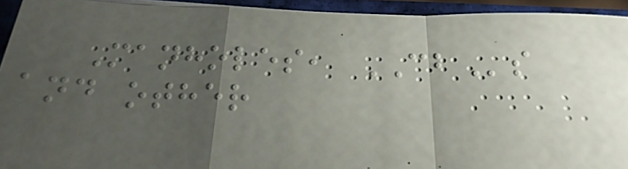Manholes, CBs
and other
